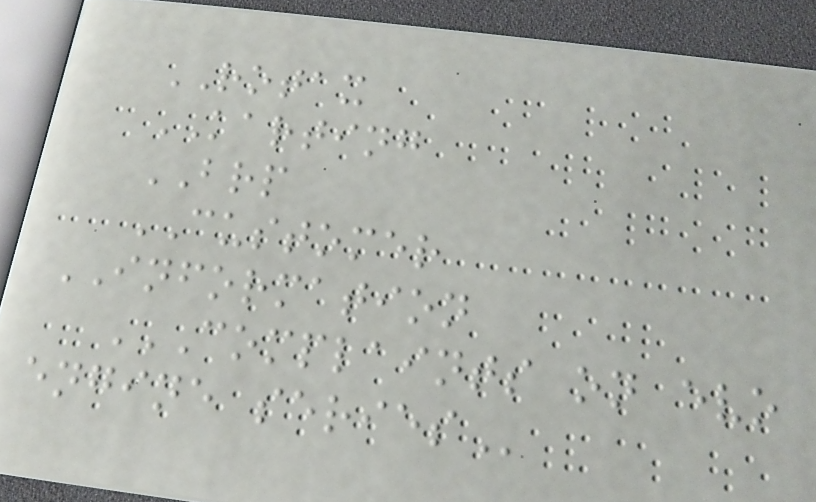ROTAX
KARTING
BRP
CUSTOMER
INFORMATION
COMPLAINTS ON EVO
ENGINE SERIES
